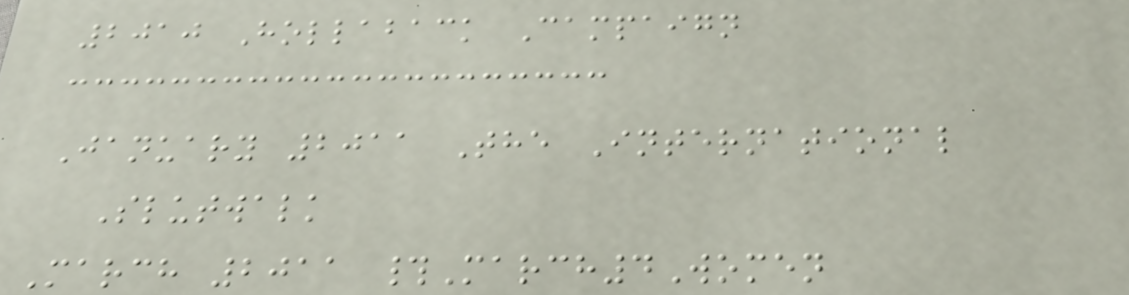2010 Hollaback Campaign
January 2011 The International
Slutwalk
March 2011 #March4Women
